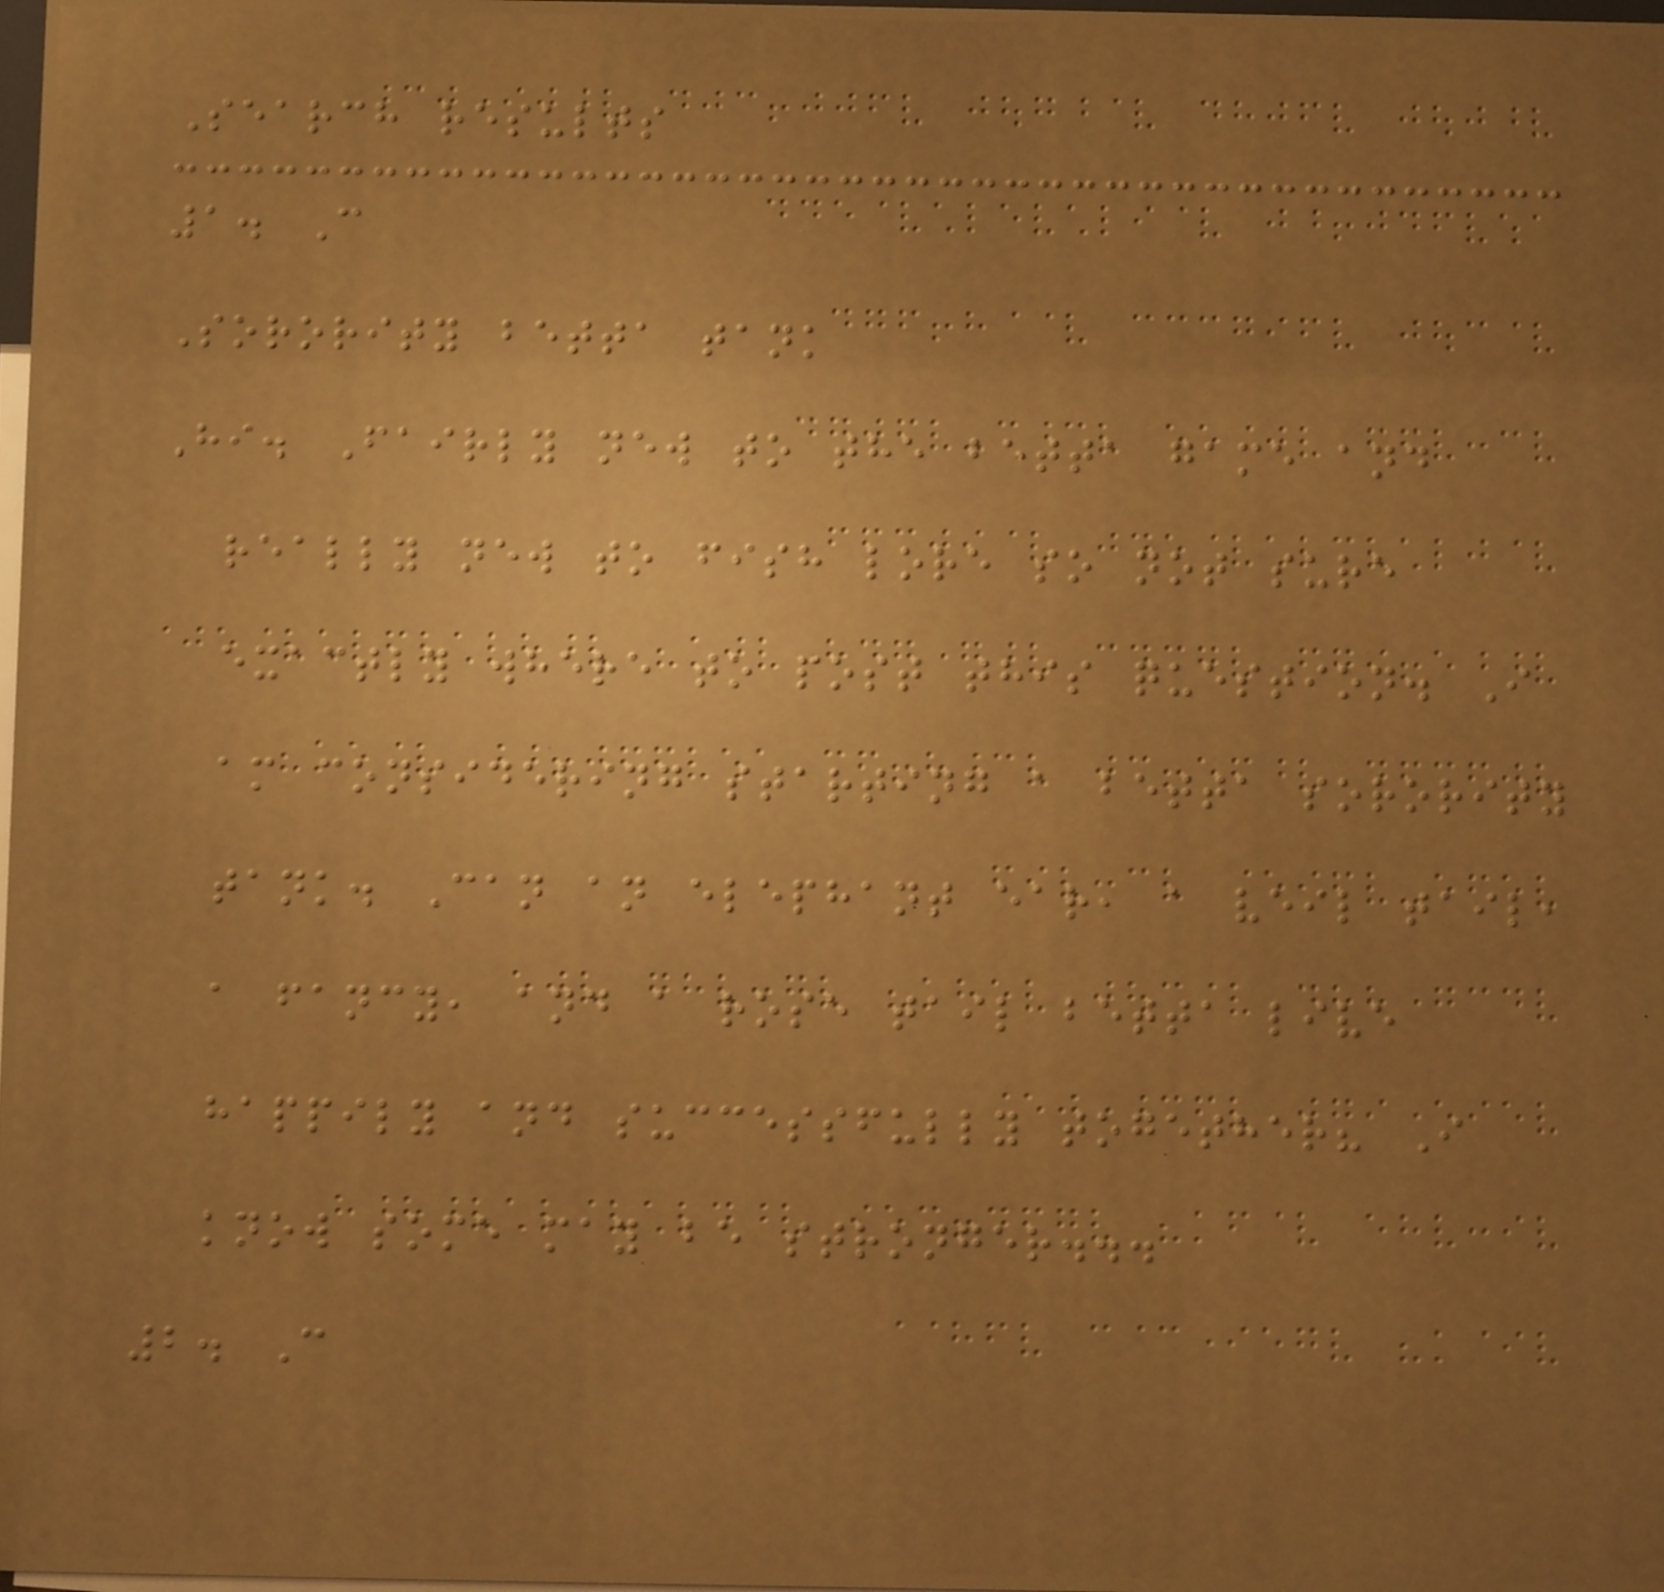Search results
1. C
Sorority betta tank
Hi. Fairly new to the betta game and
really new to fish lore so not sure
exactly where to post this question. I
am considering starting a betta sorority
tank. Can an elephant ear, a veil tail,
a fancy, and a rose tail betta live
happily and successfully together? I
know some may be stronger...
2. C
